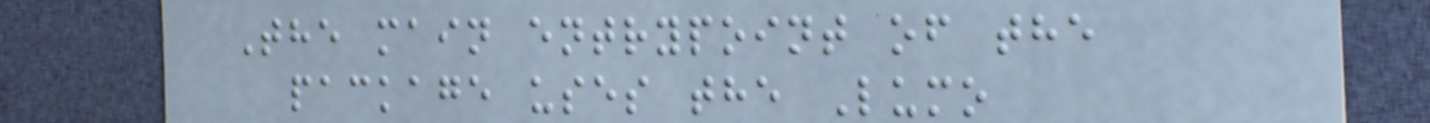The main entrypoint of the
package uses the Lumo
